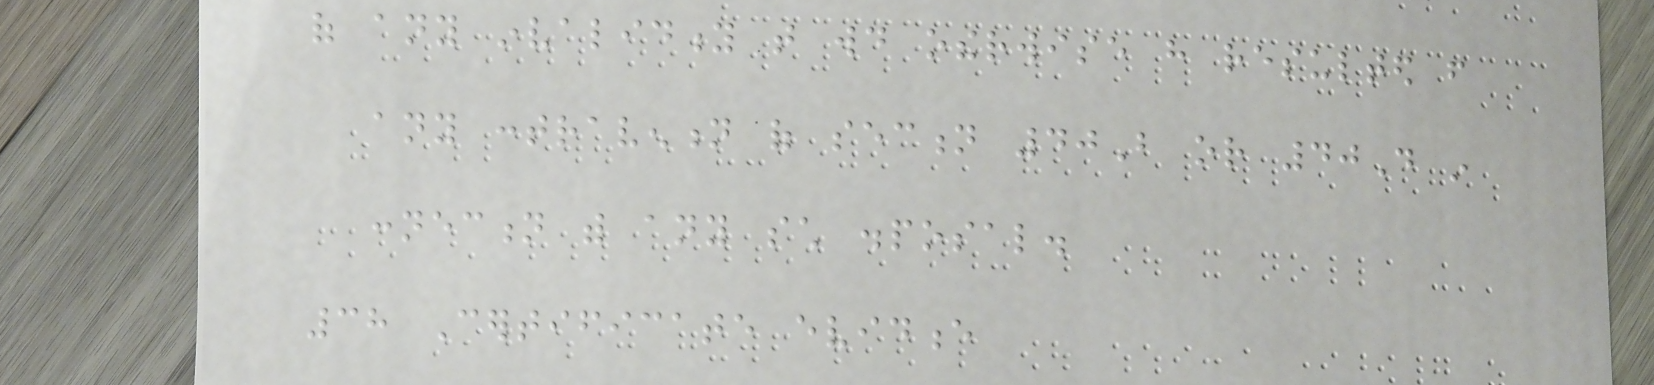of any invalidity that would otherwise have resulted from
any contravention of section 40B or 40D in
connection with any such disposal.
38 Certificate evidence
